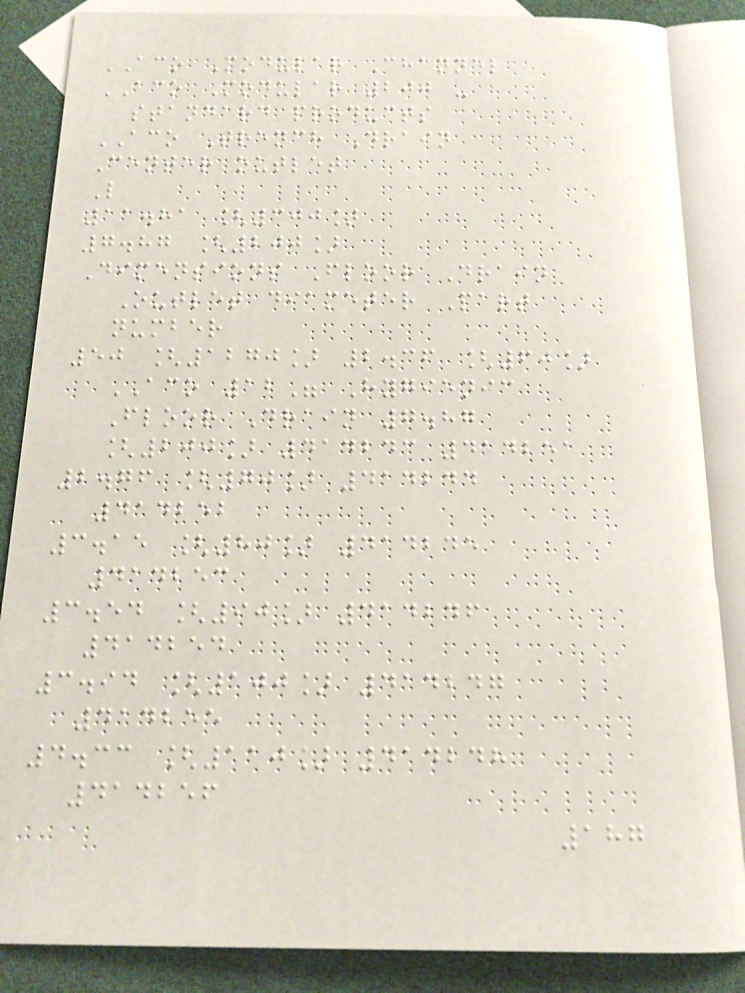ACO Modular Channel
ACO Modular 200 -
standard products
ACO Trench Drain
Center outlet
L
11.81 [300]
7.87 [200]
Dimensions Floor Drain
Outlet diameter Part
number
50 [1270] 2.36 [60]
ACO 12" Hygienic
Floor Drain 7.87
[200] 414243 414251
2.76 [70] 414244
414252
3.15 [80] 414245
414253
3.54 [90] 414246
414254
3.94 [100] 414247
414255
4.33 [110] 414248
414256
187
